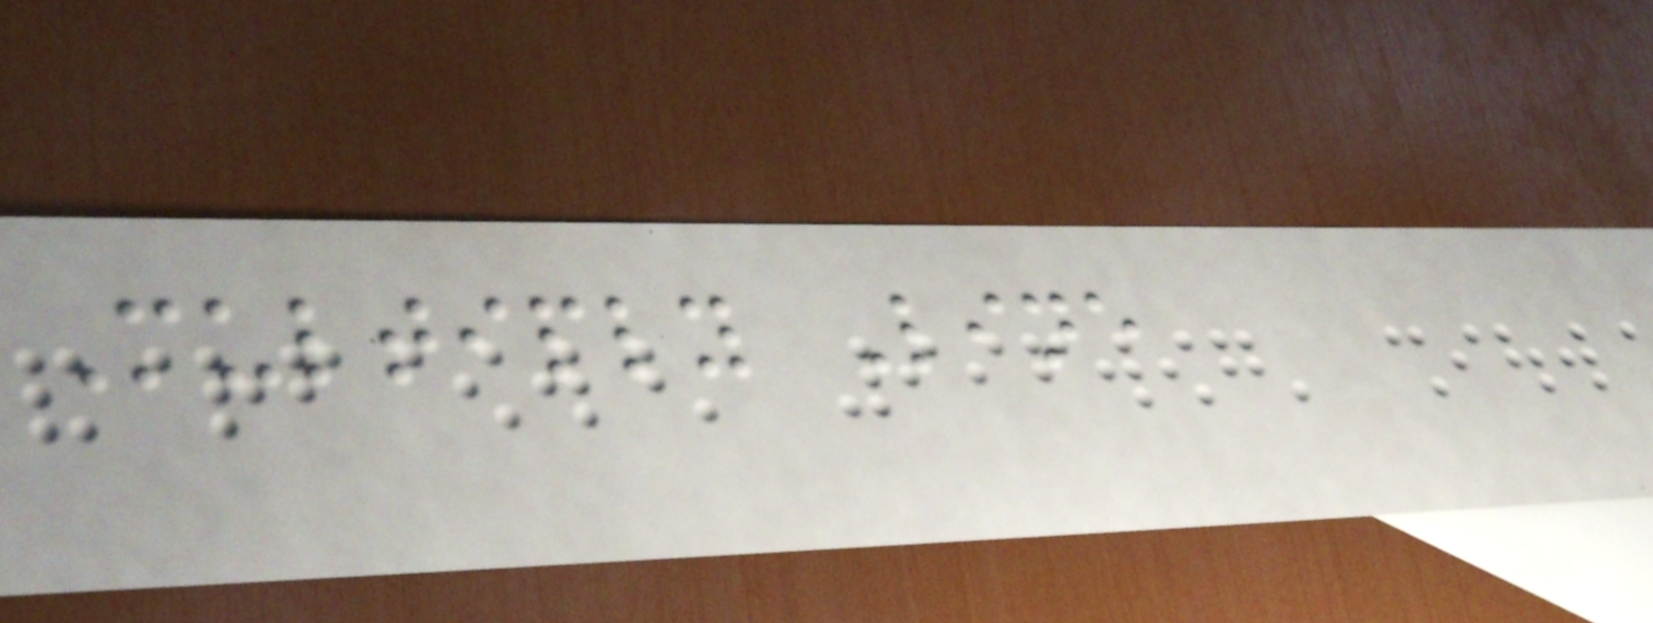Multiply Line
